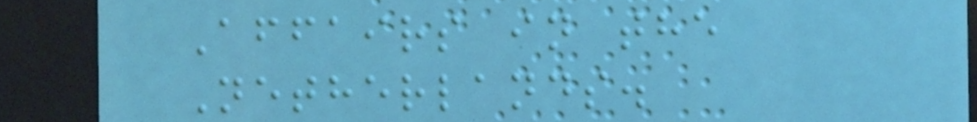Affairs in the
Netherlands.
